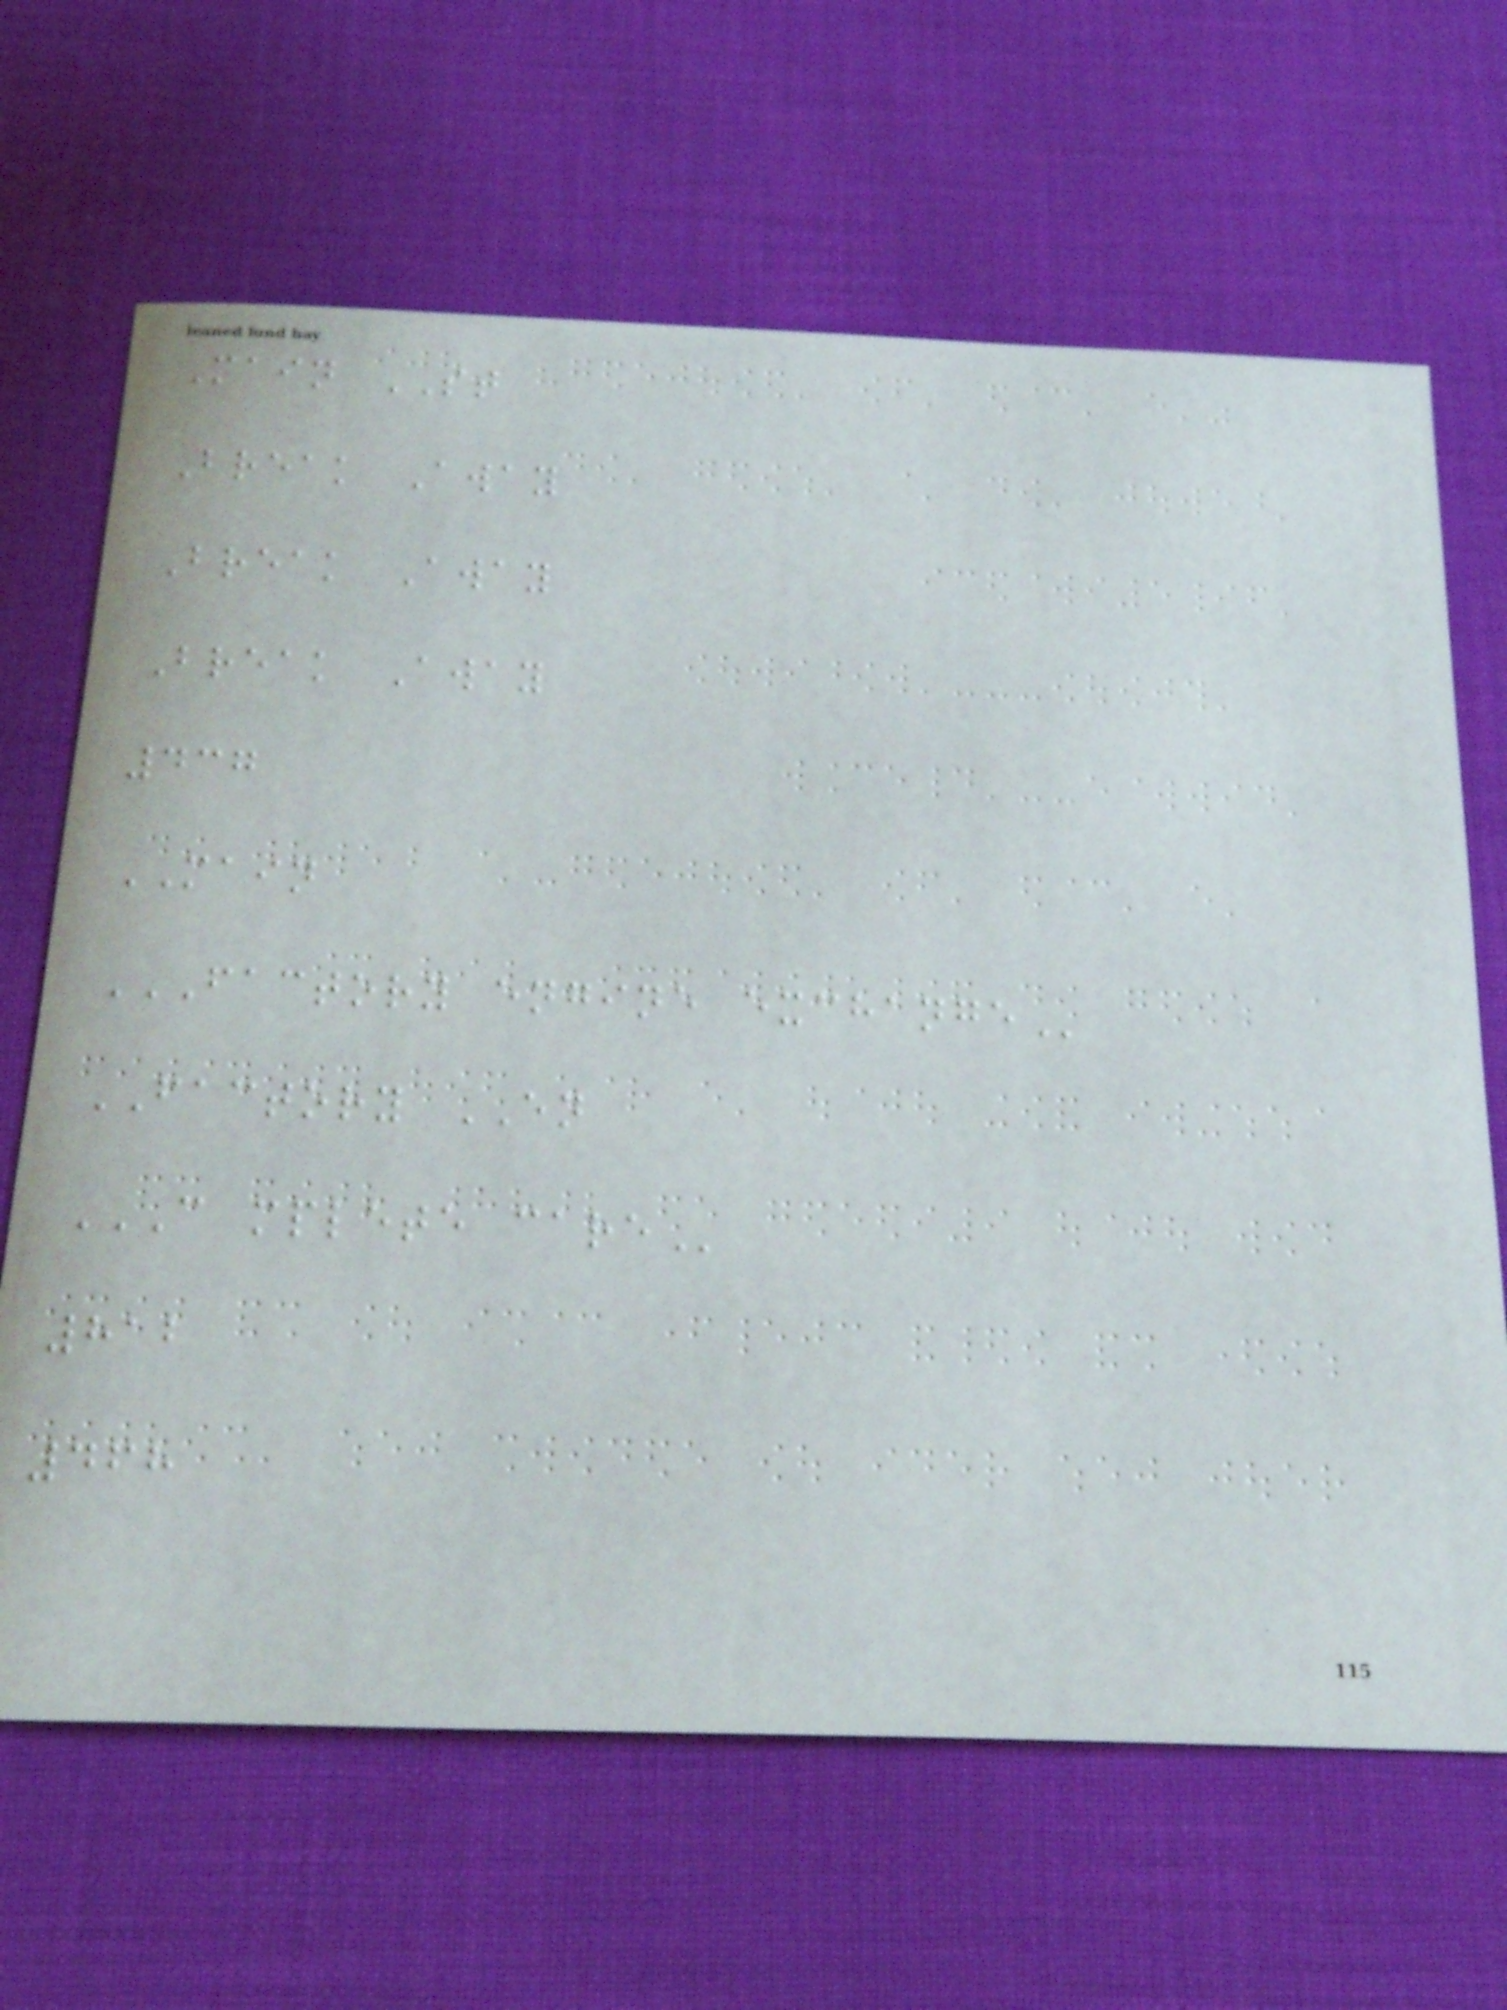Main ST
Break Away
Break Away
Break Away
437
MAIN
FACTORY ENGINE EXCHANGE
FACTORY EN
C MPLETE CARE
812
468
